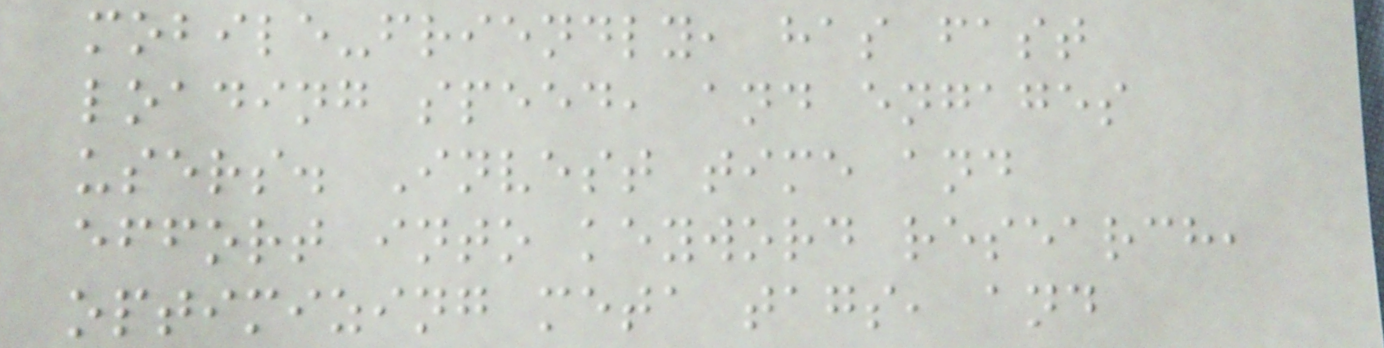mobile-friendly, has fast
loading speed, and engages
users. Invest time and
effort into keyword research,
optimizing meta tags, and
